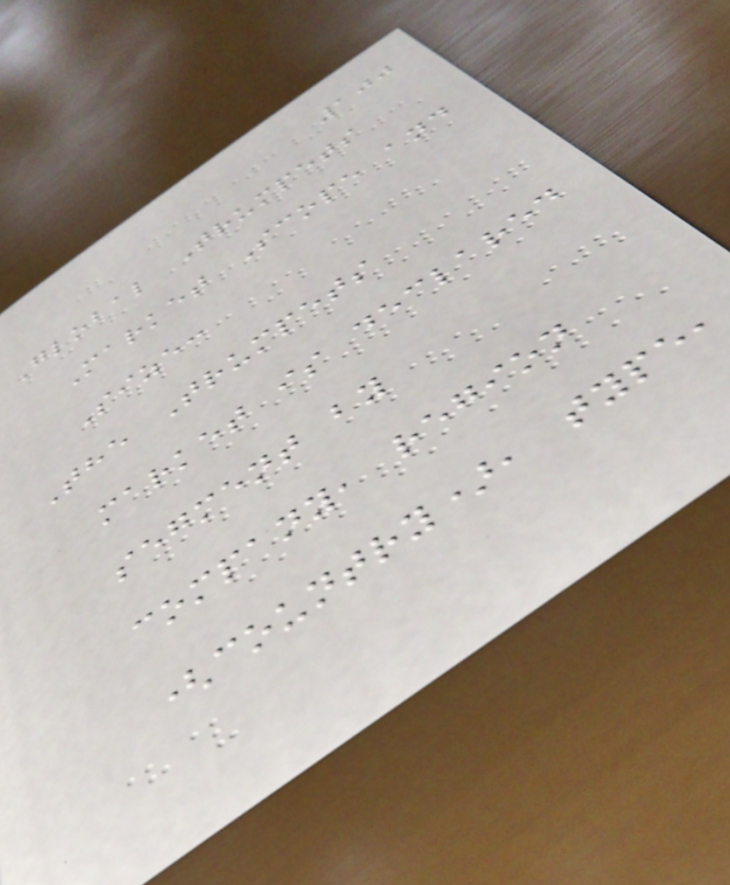100
Global Trumpets
Market Scope and
Size:
The Trumpets
market is declared
segment by
company, region
(country), type,
